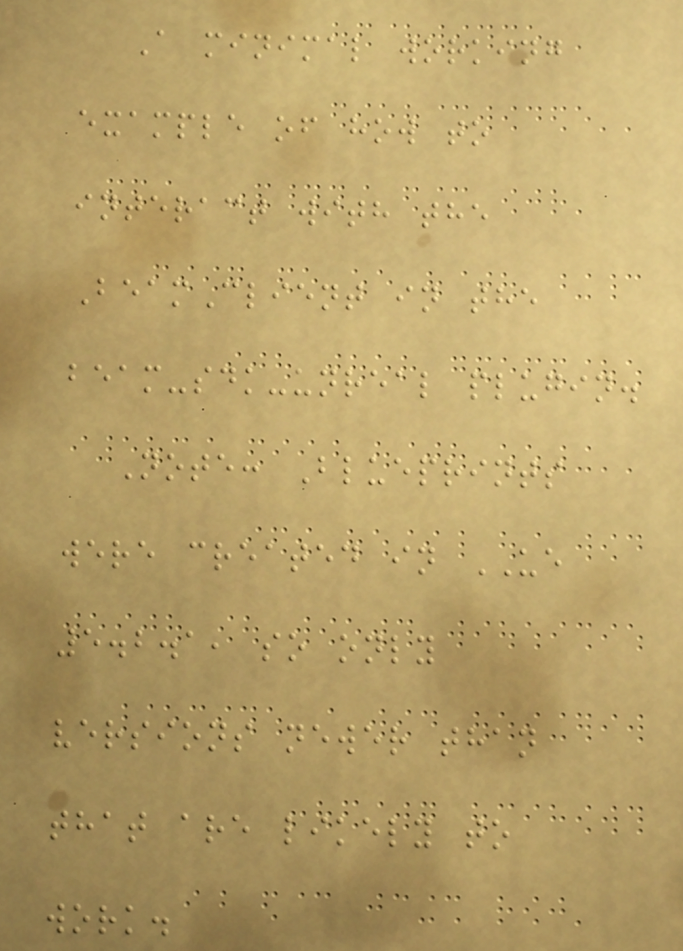A minimal working
example of how to
interact with the
BeamClient in the
beam-sdk-unreal plugin.
Note: Blueprints
were created in UE
5.2.1, so only
versions newer than
that are likely to
work.
